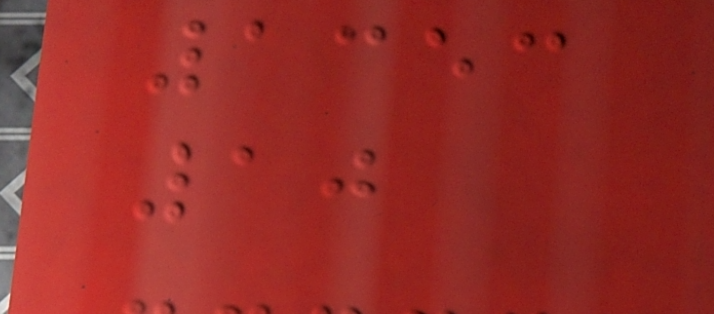1353
10
